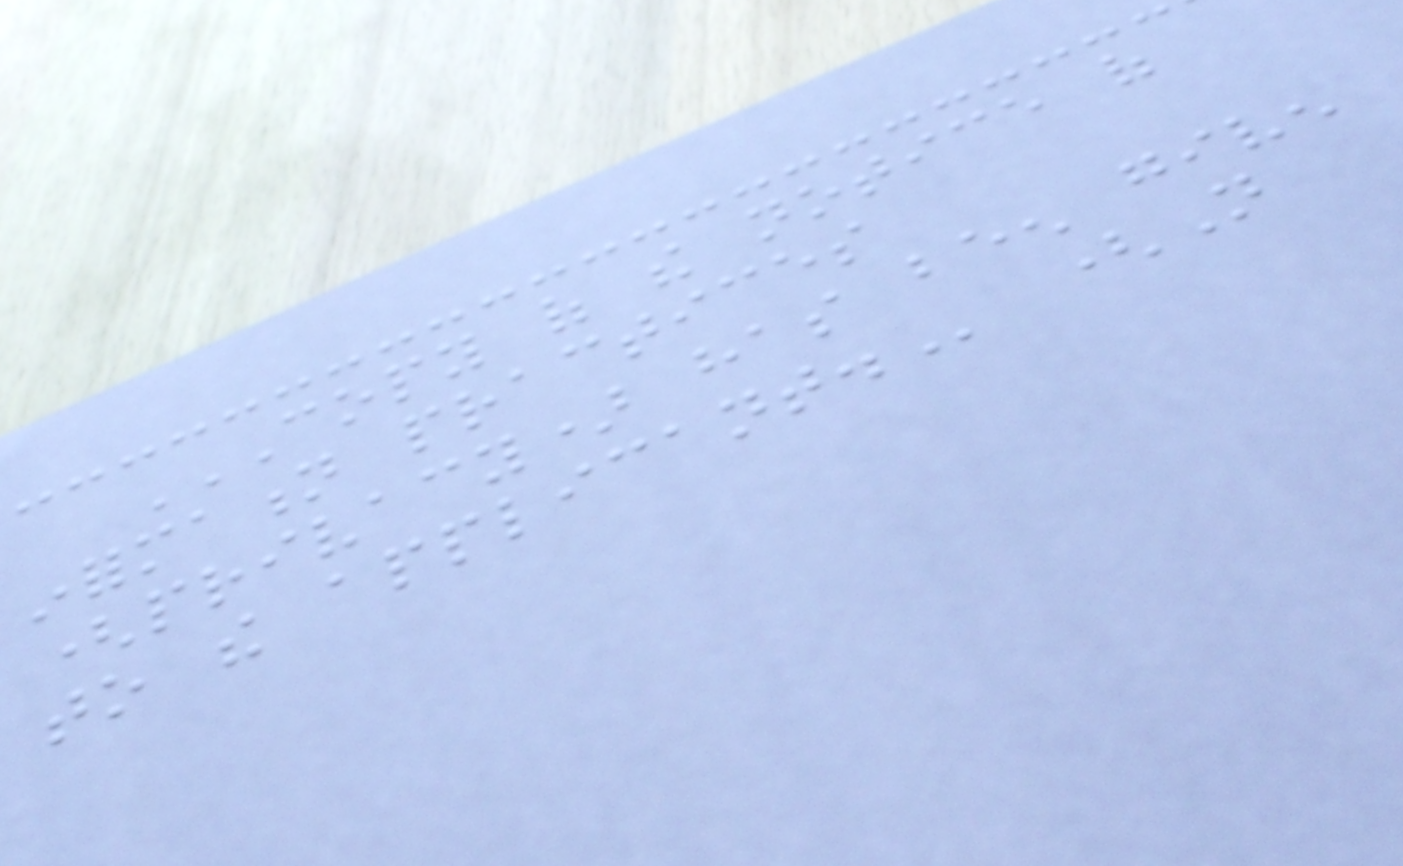COPY OF THE NOTICE OF
INFORMATION PRACTICES
(PRIVACY) HAS BEEN GIVEN
TO THE APPLICANT. (Not
